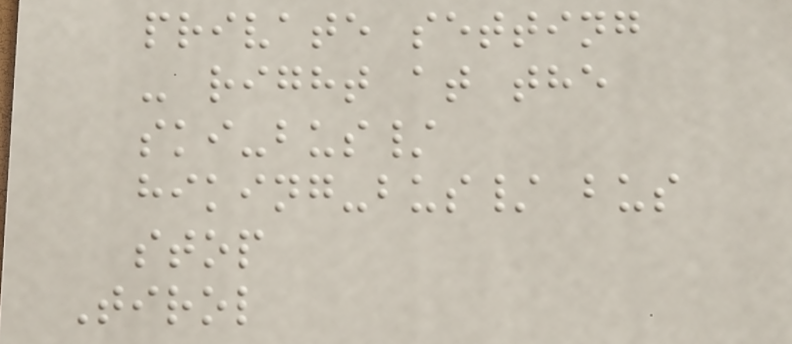private setting
- right at the
ski-bus/
hiking-bus/ bus
stop
Tirol
